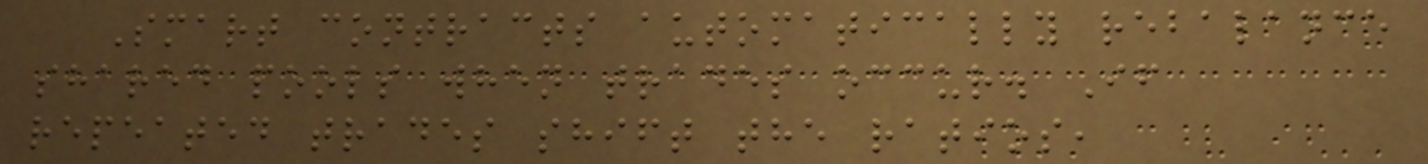Smart contracts automatically rebalance
shared pools when trades occur. If
repeated trades shift the ratios,
